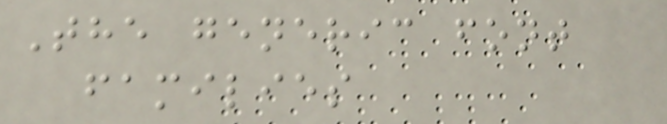The generic font
families
